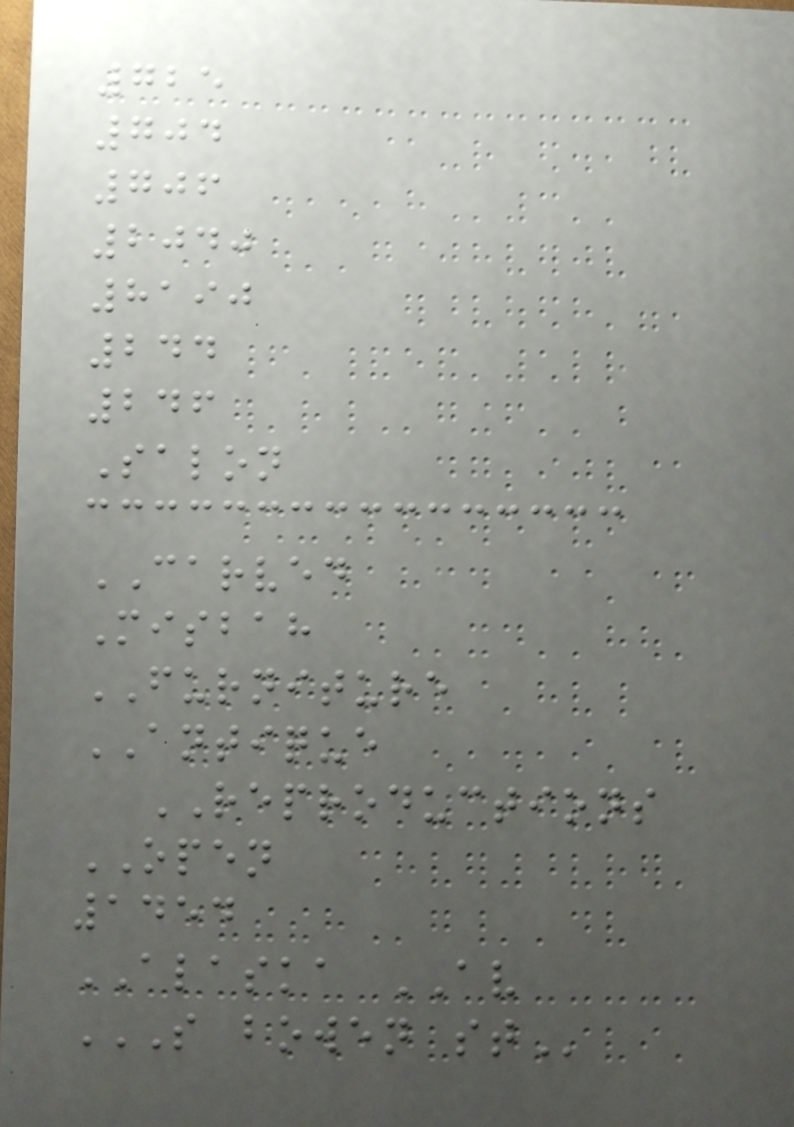725
704
706
2040
8190
244
246
Salon
CARVED
Misbah
FURNITURE
ANTIQUE
REPRODUCTIONS
OPEN
1454
ALASKA AV
S BOWEN ST
